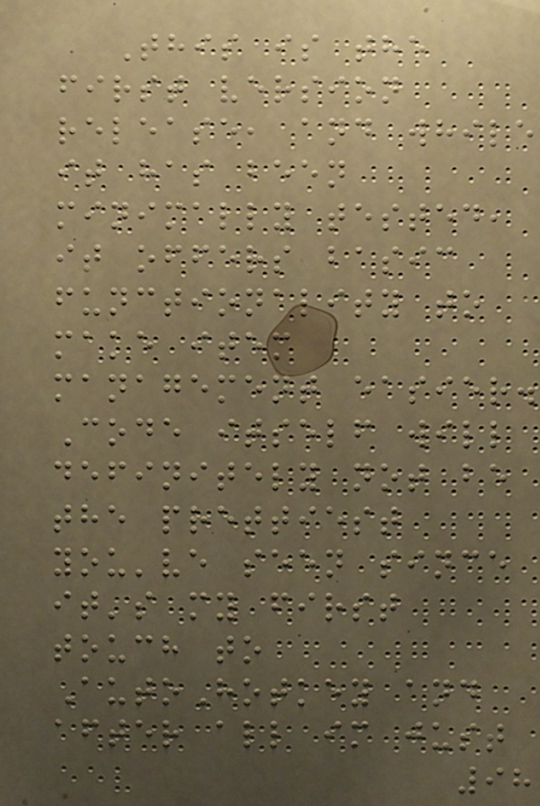This is the
first version
release, and while
it has been
minimally tested,
it offers basic
functionality to
make item
management easier.
Code itself will
definitely not be
the prettiest
you've seen since
it's my first
touch to
AutoHotkey and
after all im just
98
